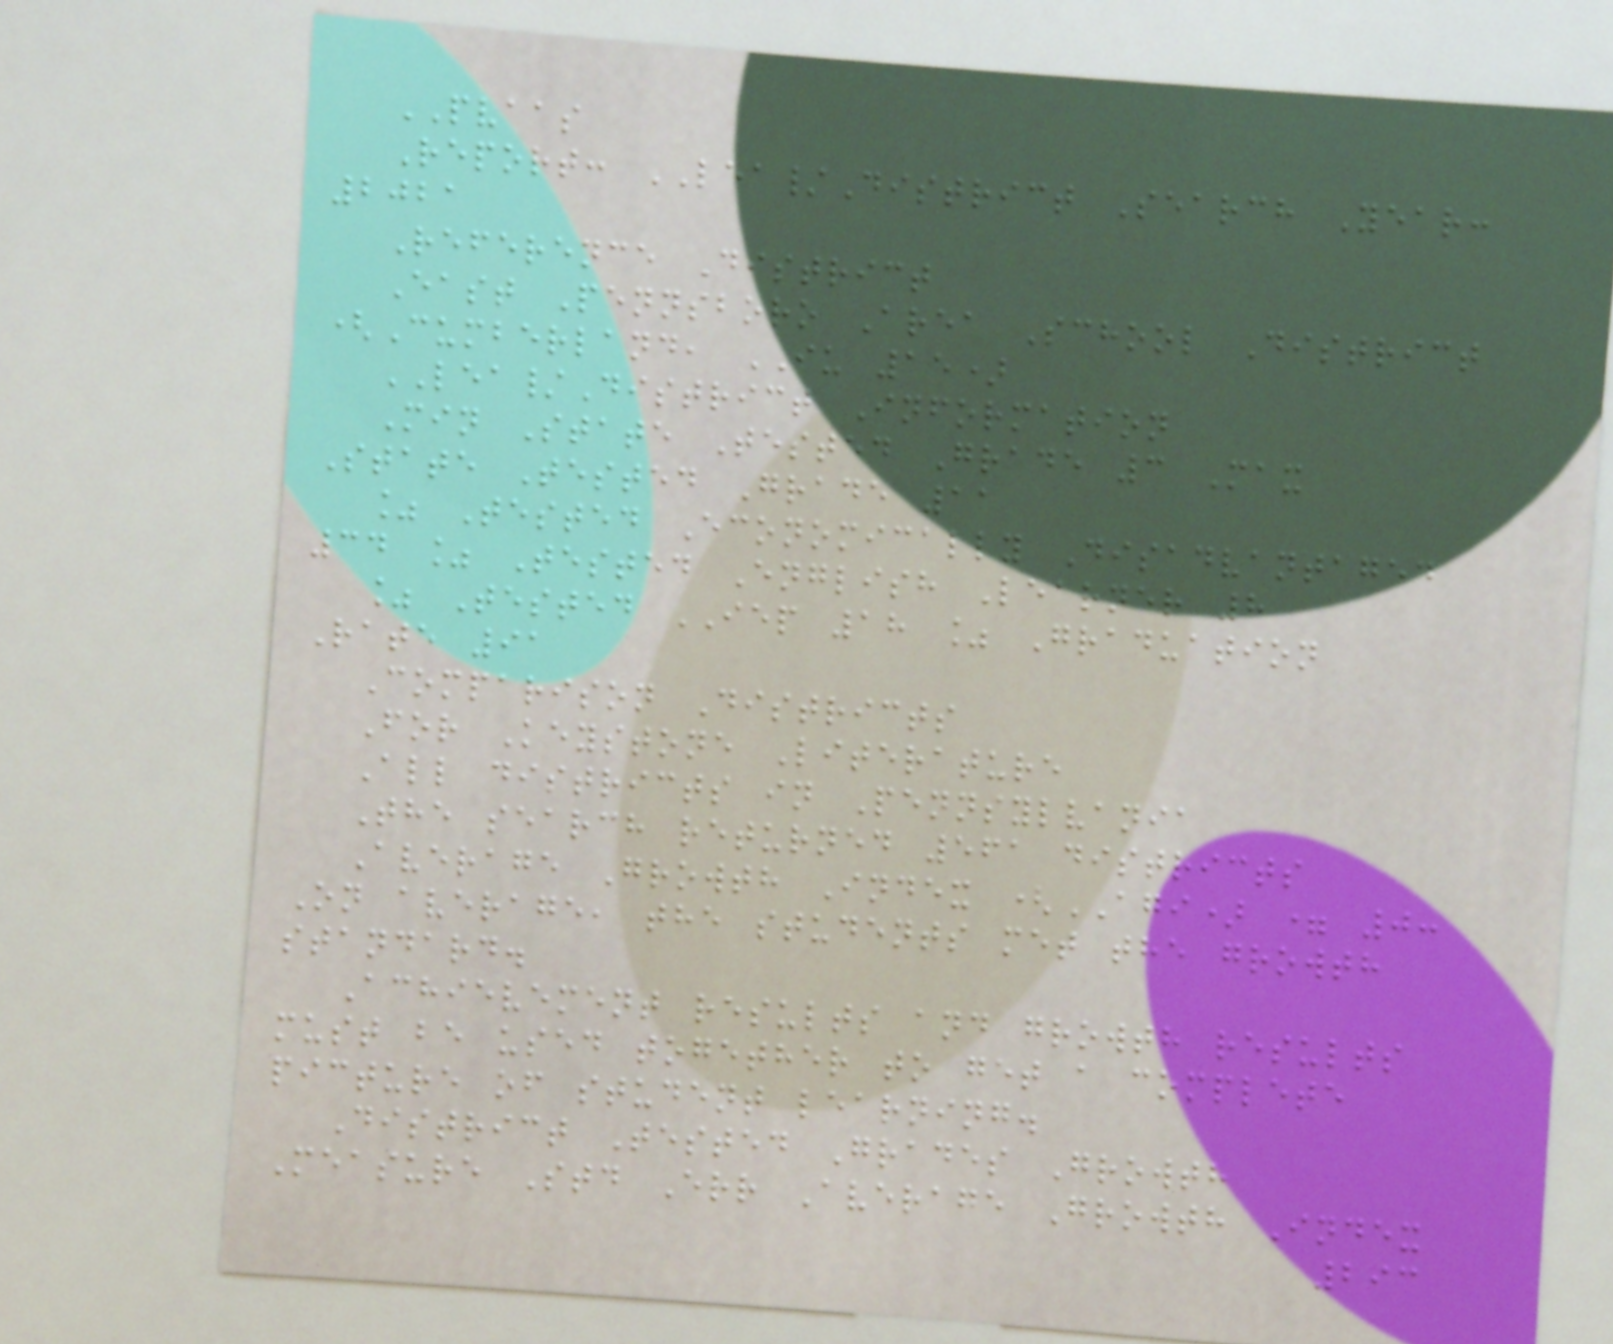PVAAS
Report: LEA/District Search Year:
2021
Reference District
East Pennsboro Area School District
(Cumberland, IU 15)
LEA/District Information
Min State Tested Grade 3 Max
State Tested Grade 11
% Tested Economically Disadvantaged
34 % Tested English Learner 8
% Tested IEP 18 % Graduation
Rate 91
Comparison Districts
For Keystone Literature
All districts in Pennsylvania
The search returned 561 districts
Average Growth Index (AGI) = 0:
On average, the students met the growth
standard.
Achievement results and growth results
must be used together to get a complete
picture of student learning.
District Tested Grades Growth
Measure Std Err Average Growth Index
293
